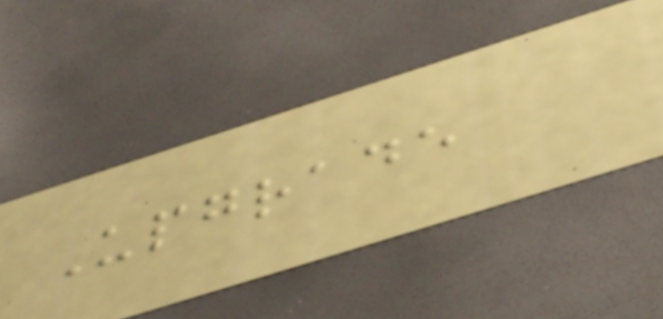Upgrade
